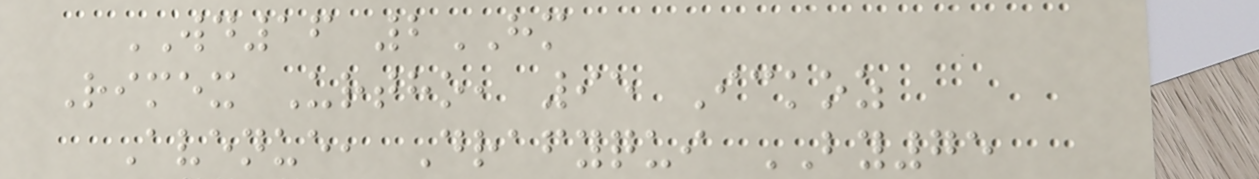WD16 2HM
Rimex Urtho, 95 Ickoz
Avenue, Drafyqui BY75
